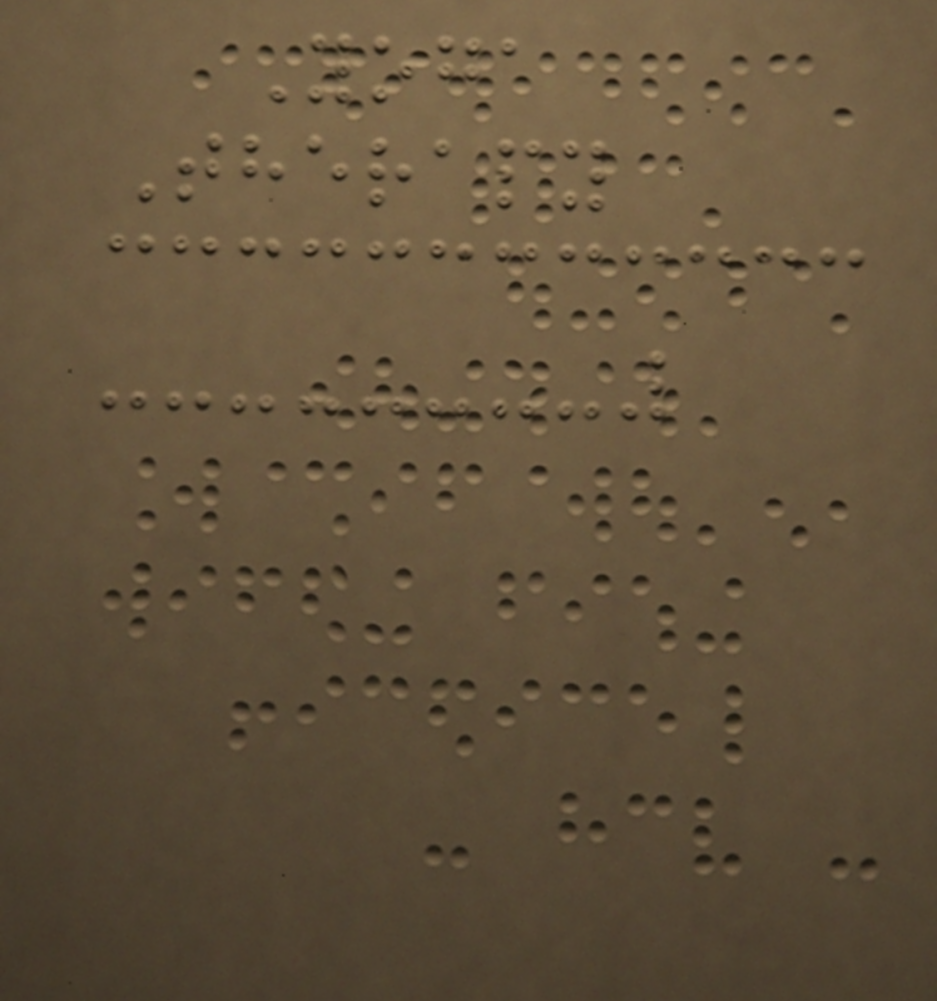Yoga
Therapy
